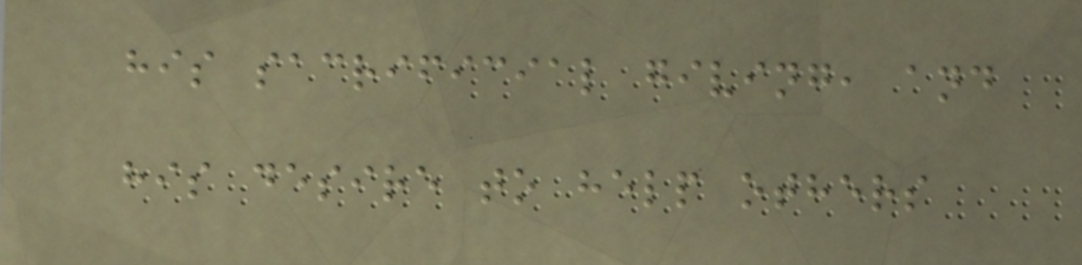his sacrificial giving, and
his desire to help others
